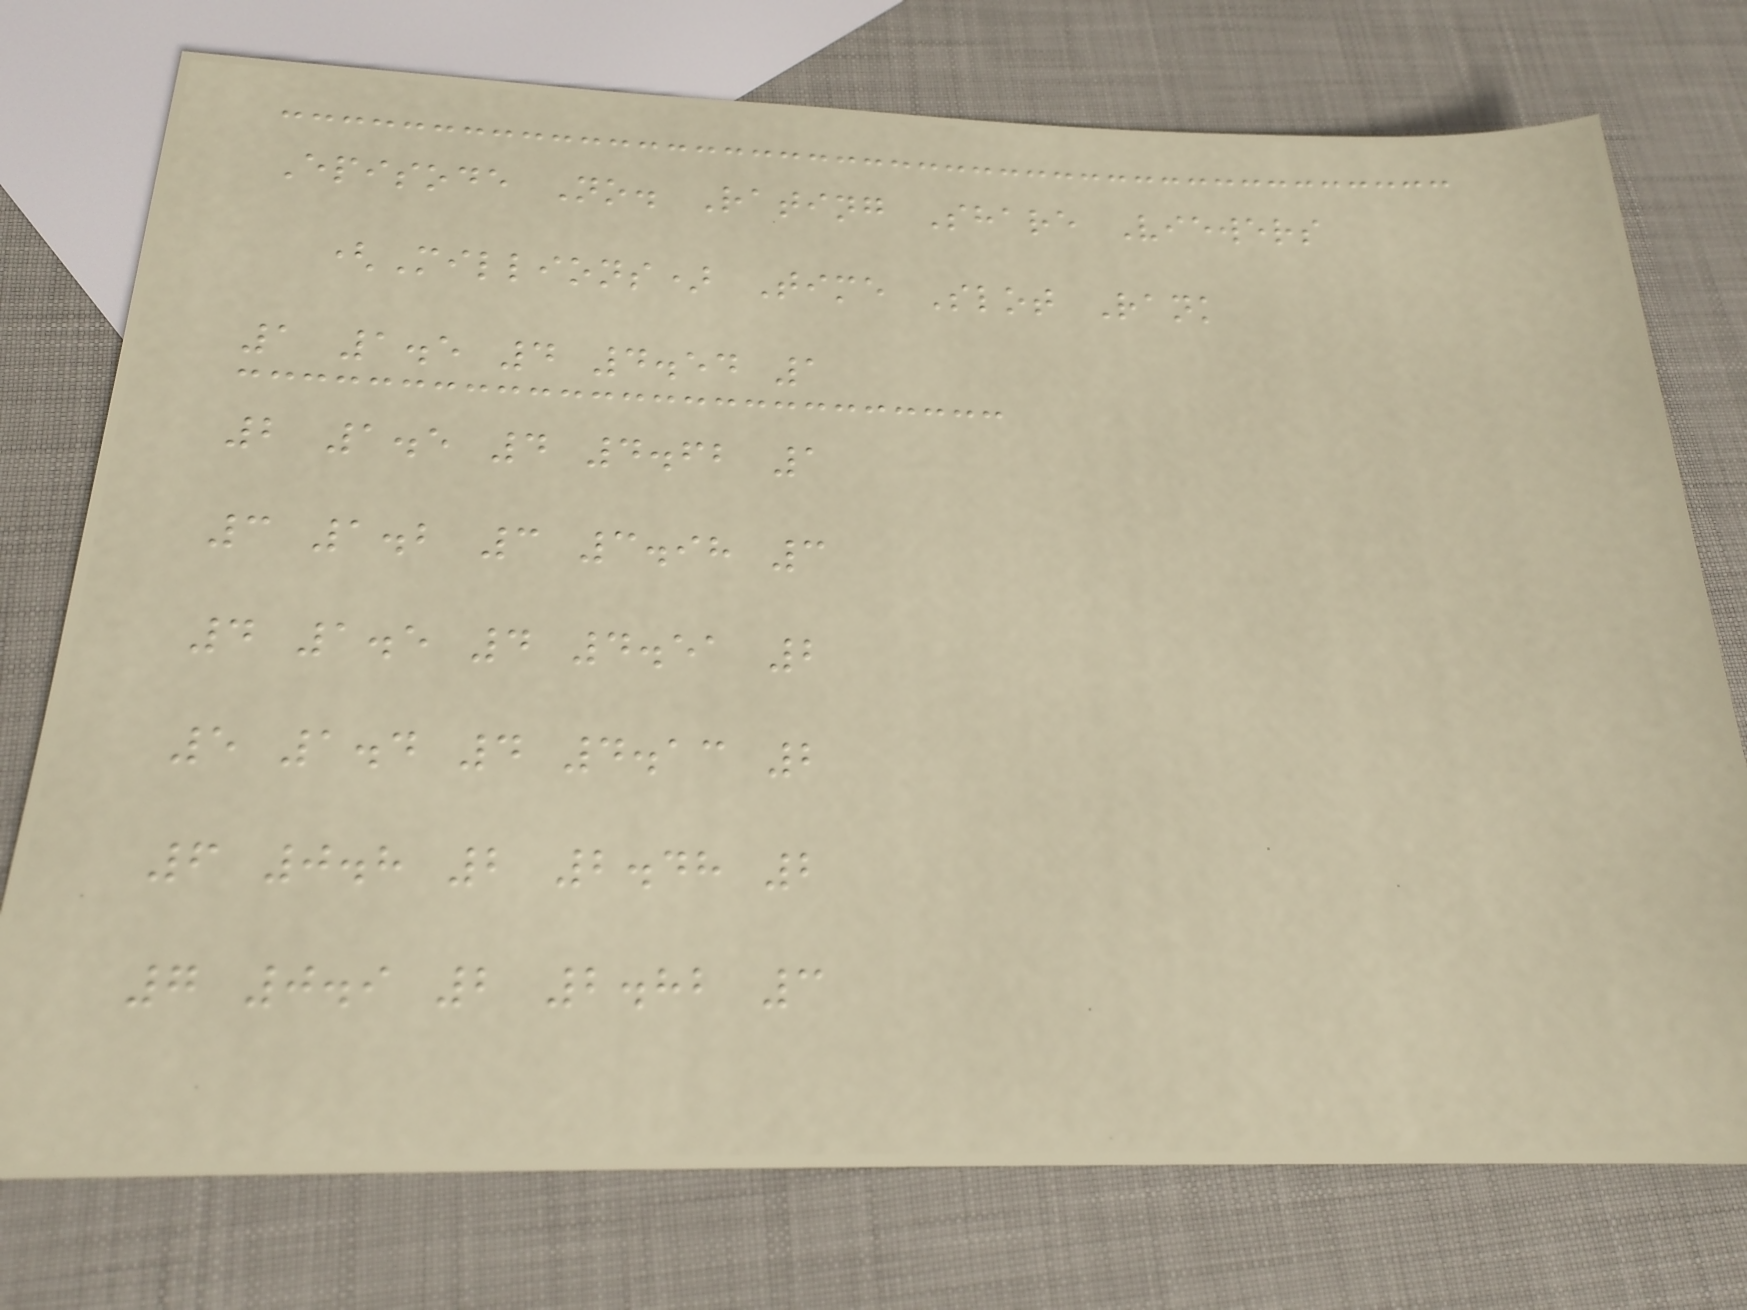Episode No. Rating Share Viewers
(Millions) Time Slot Rank
1 1.5 4 4.54 1
2 1.5 4 4.62 1
3 1.2 3 3.98 3
4 1.5 4 4.51 2
5 1.4 4 4.13 2
6 0.8 2 2.48 2
7 0.9 2 2.82 3
